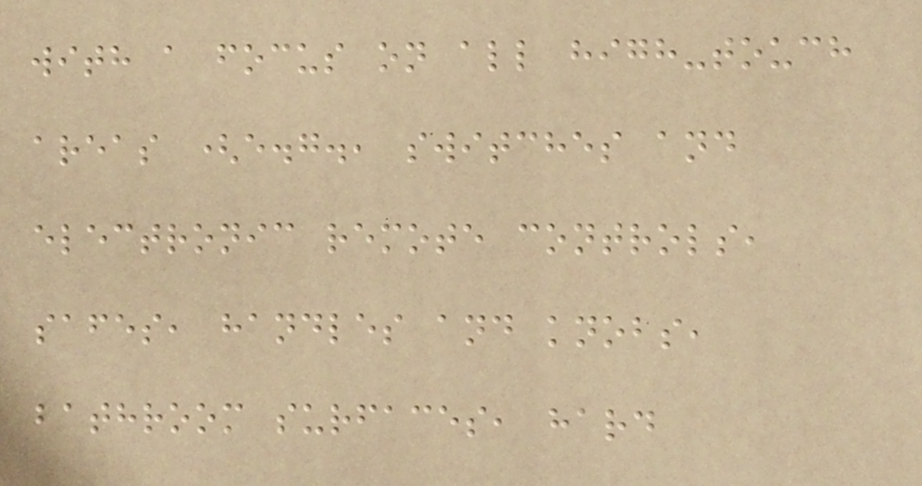with a focus on all high-touch
areas (e.g., switches and
electronic remote controls,
safes, handles and knobs,
bathroom surfaces, hard
